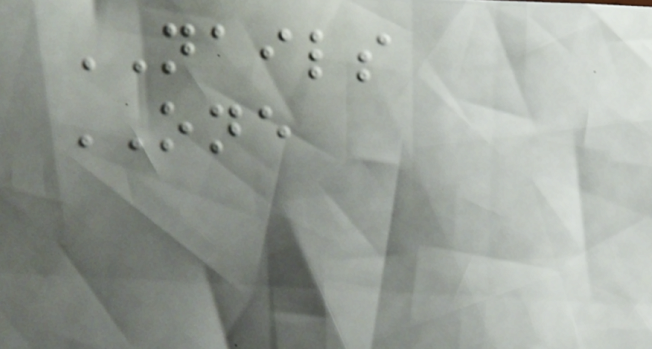NAILS
ONE
